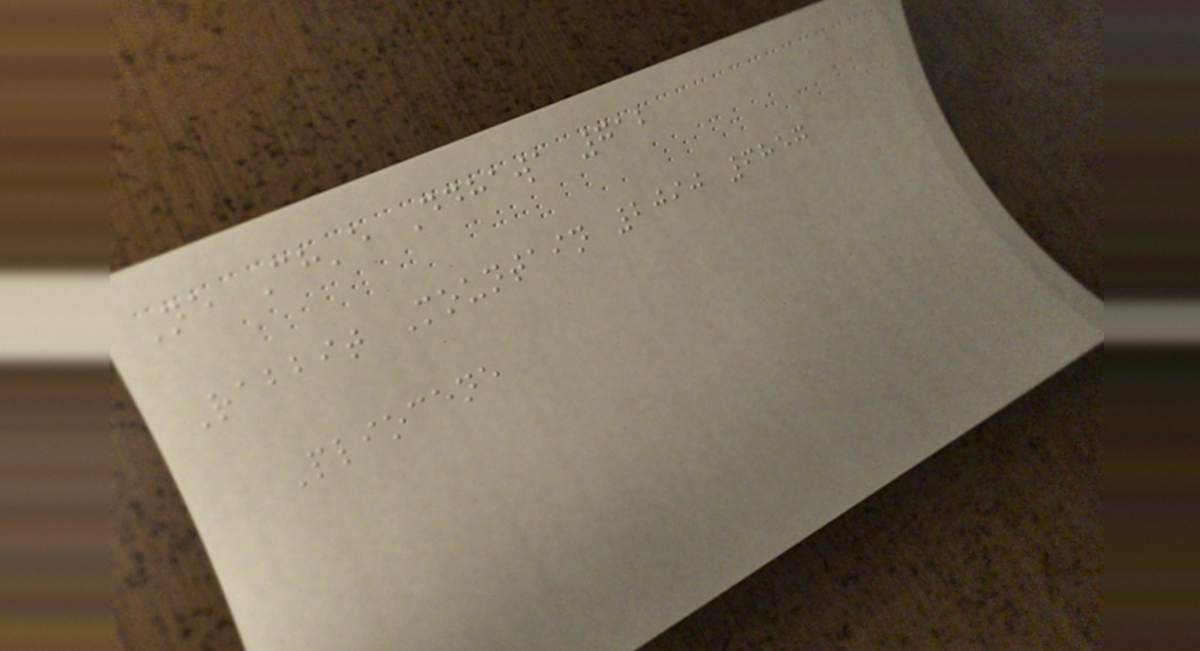Ne Ch'e Ddhawa 712
Rabbit Mountain 2090 6857
Pliocene
